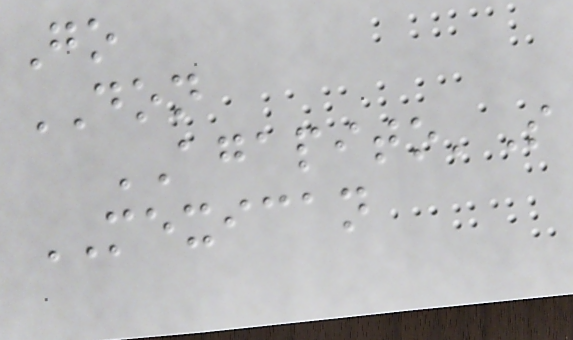Go
DON
AGAPITO'S
MEXICAN
